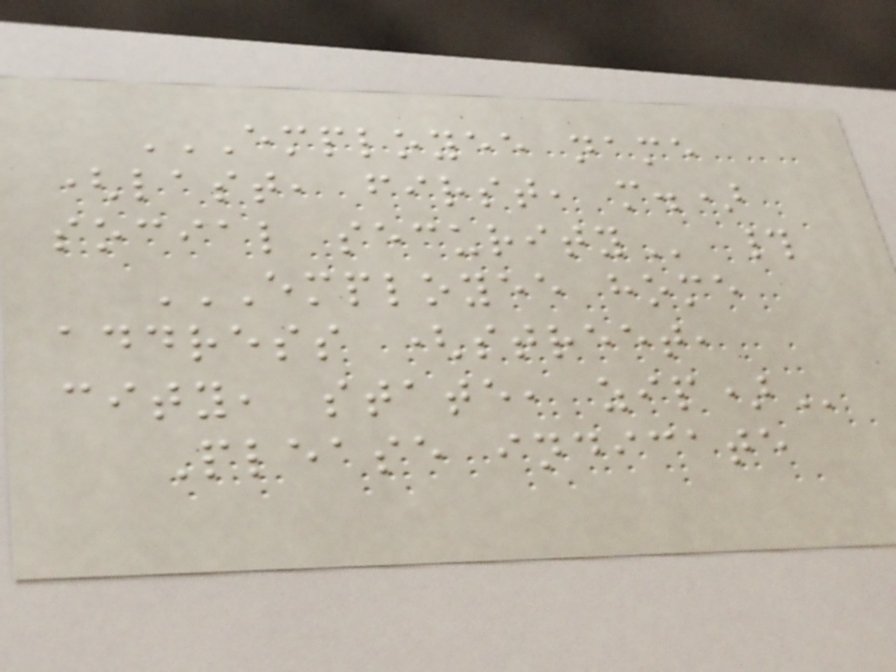EMPLOYEE NAME
(LAST, FIRST, M.)
SOCIAL SECURITY #
EMPLOYEE HOME
ADDRESS (STREET,
CITY, STATE, ZIP)
Please indicate
